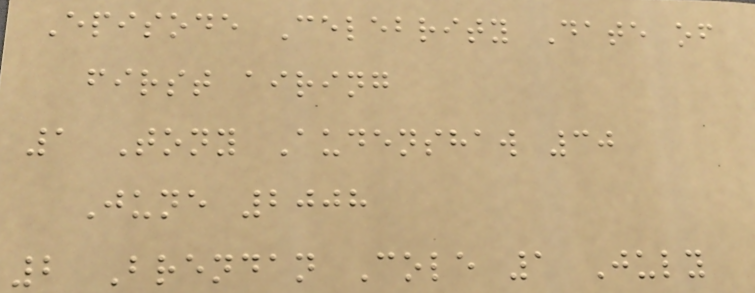Episode Celebrity Date of
first airing
1 Tony Audenshaw 30
June 2008
2 Brendan Cole 1 July
